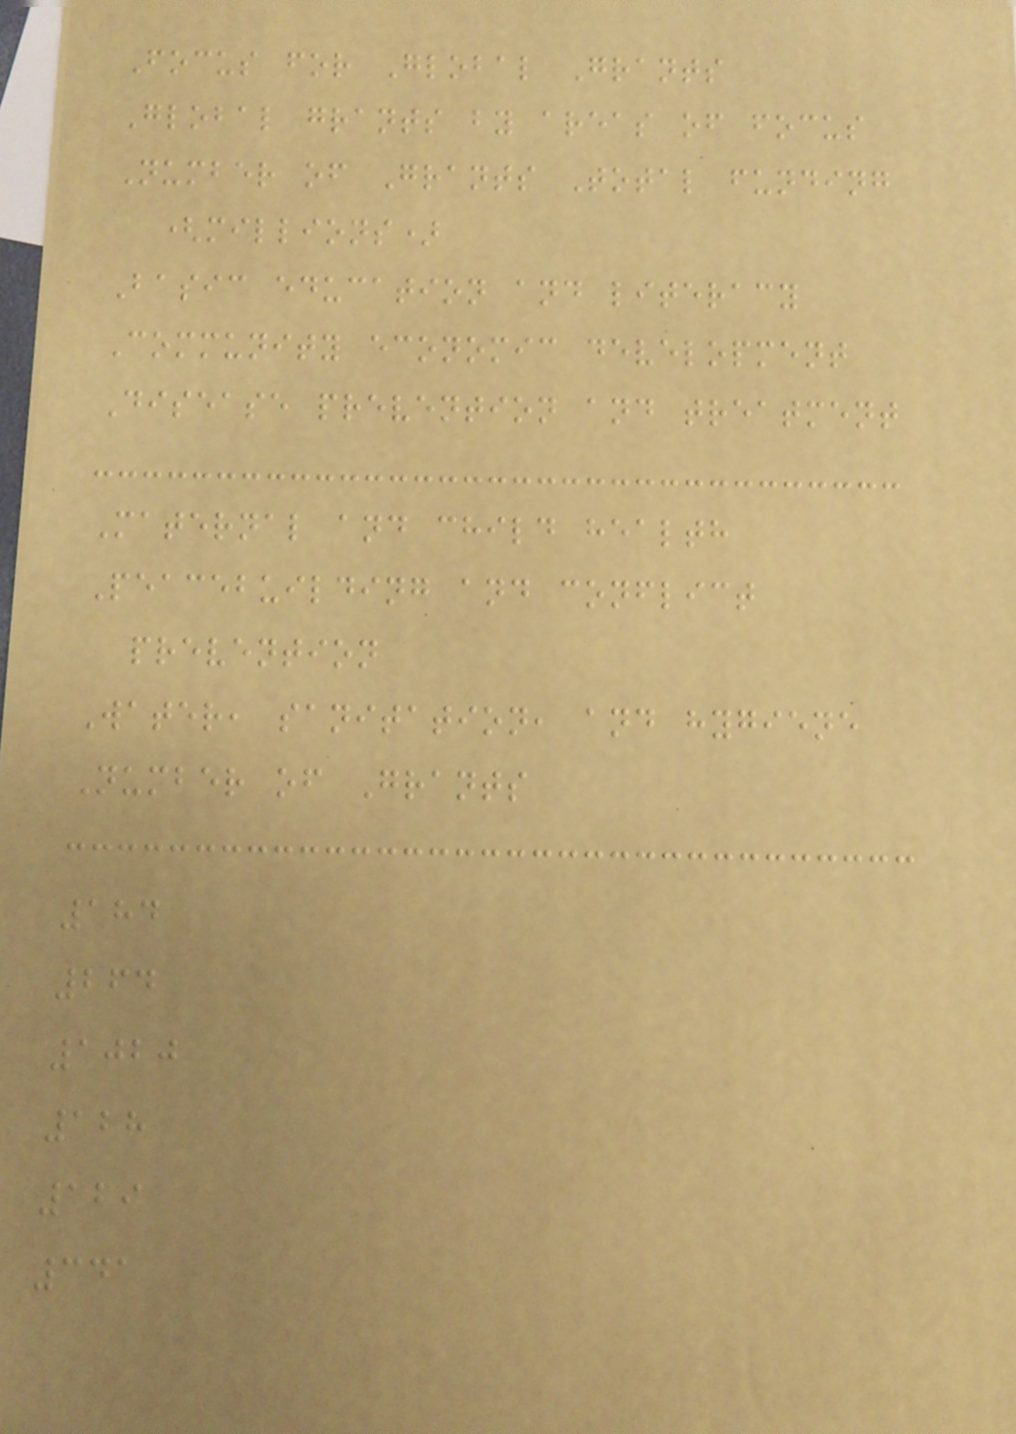Focus for Global Grants
Global grants by areas of focus
Number of Grants Total funding
(millions)
Basic education and literacy
Community economic development
Disease prevention and treatment
Maternal and child health
Peacebuilding and conflict
prevention
Water, sanitation, and hygiene
Number of Grants
184
264
1020
128
129
341
